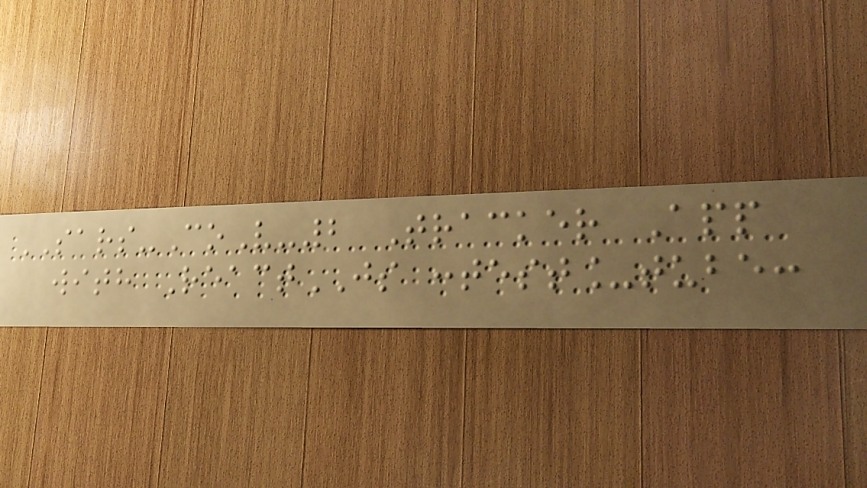SARS-CoV-2 Tracker App
with ReactJS :test_tube:
